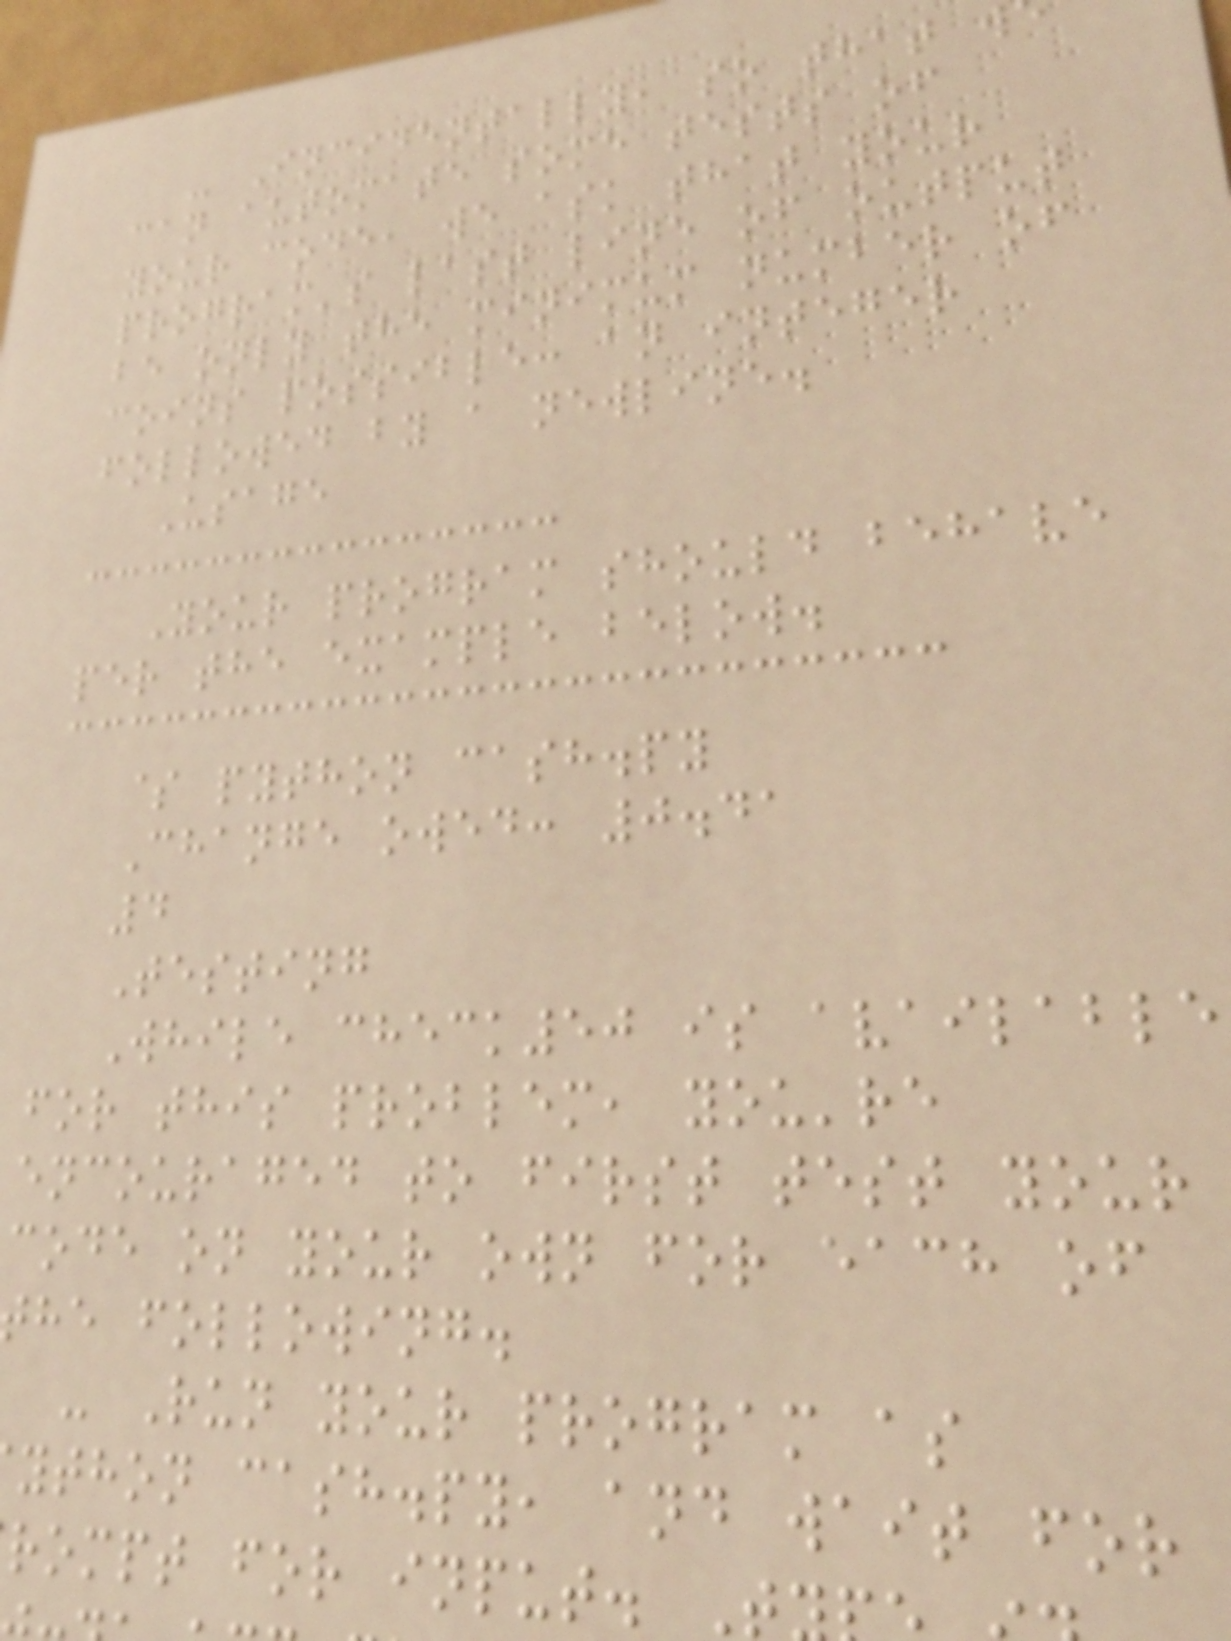- Incidentally, so that w
can automate some tests of
your code, we ask that your
program's last line of output
be only the minimum number of
coins possible: an integer
followed by a newline.
Usage
Your program should behave
per the example below.
$ python cash.py
Change owed: 0.41
4
Testing
While check50 is available
for this problem, you're
encouraged to first test your
code on your own for each of
he following.
- Run your program as
ython cash.py, and wait for
rompt for input. T
